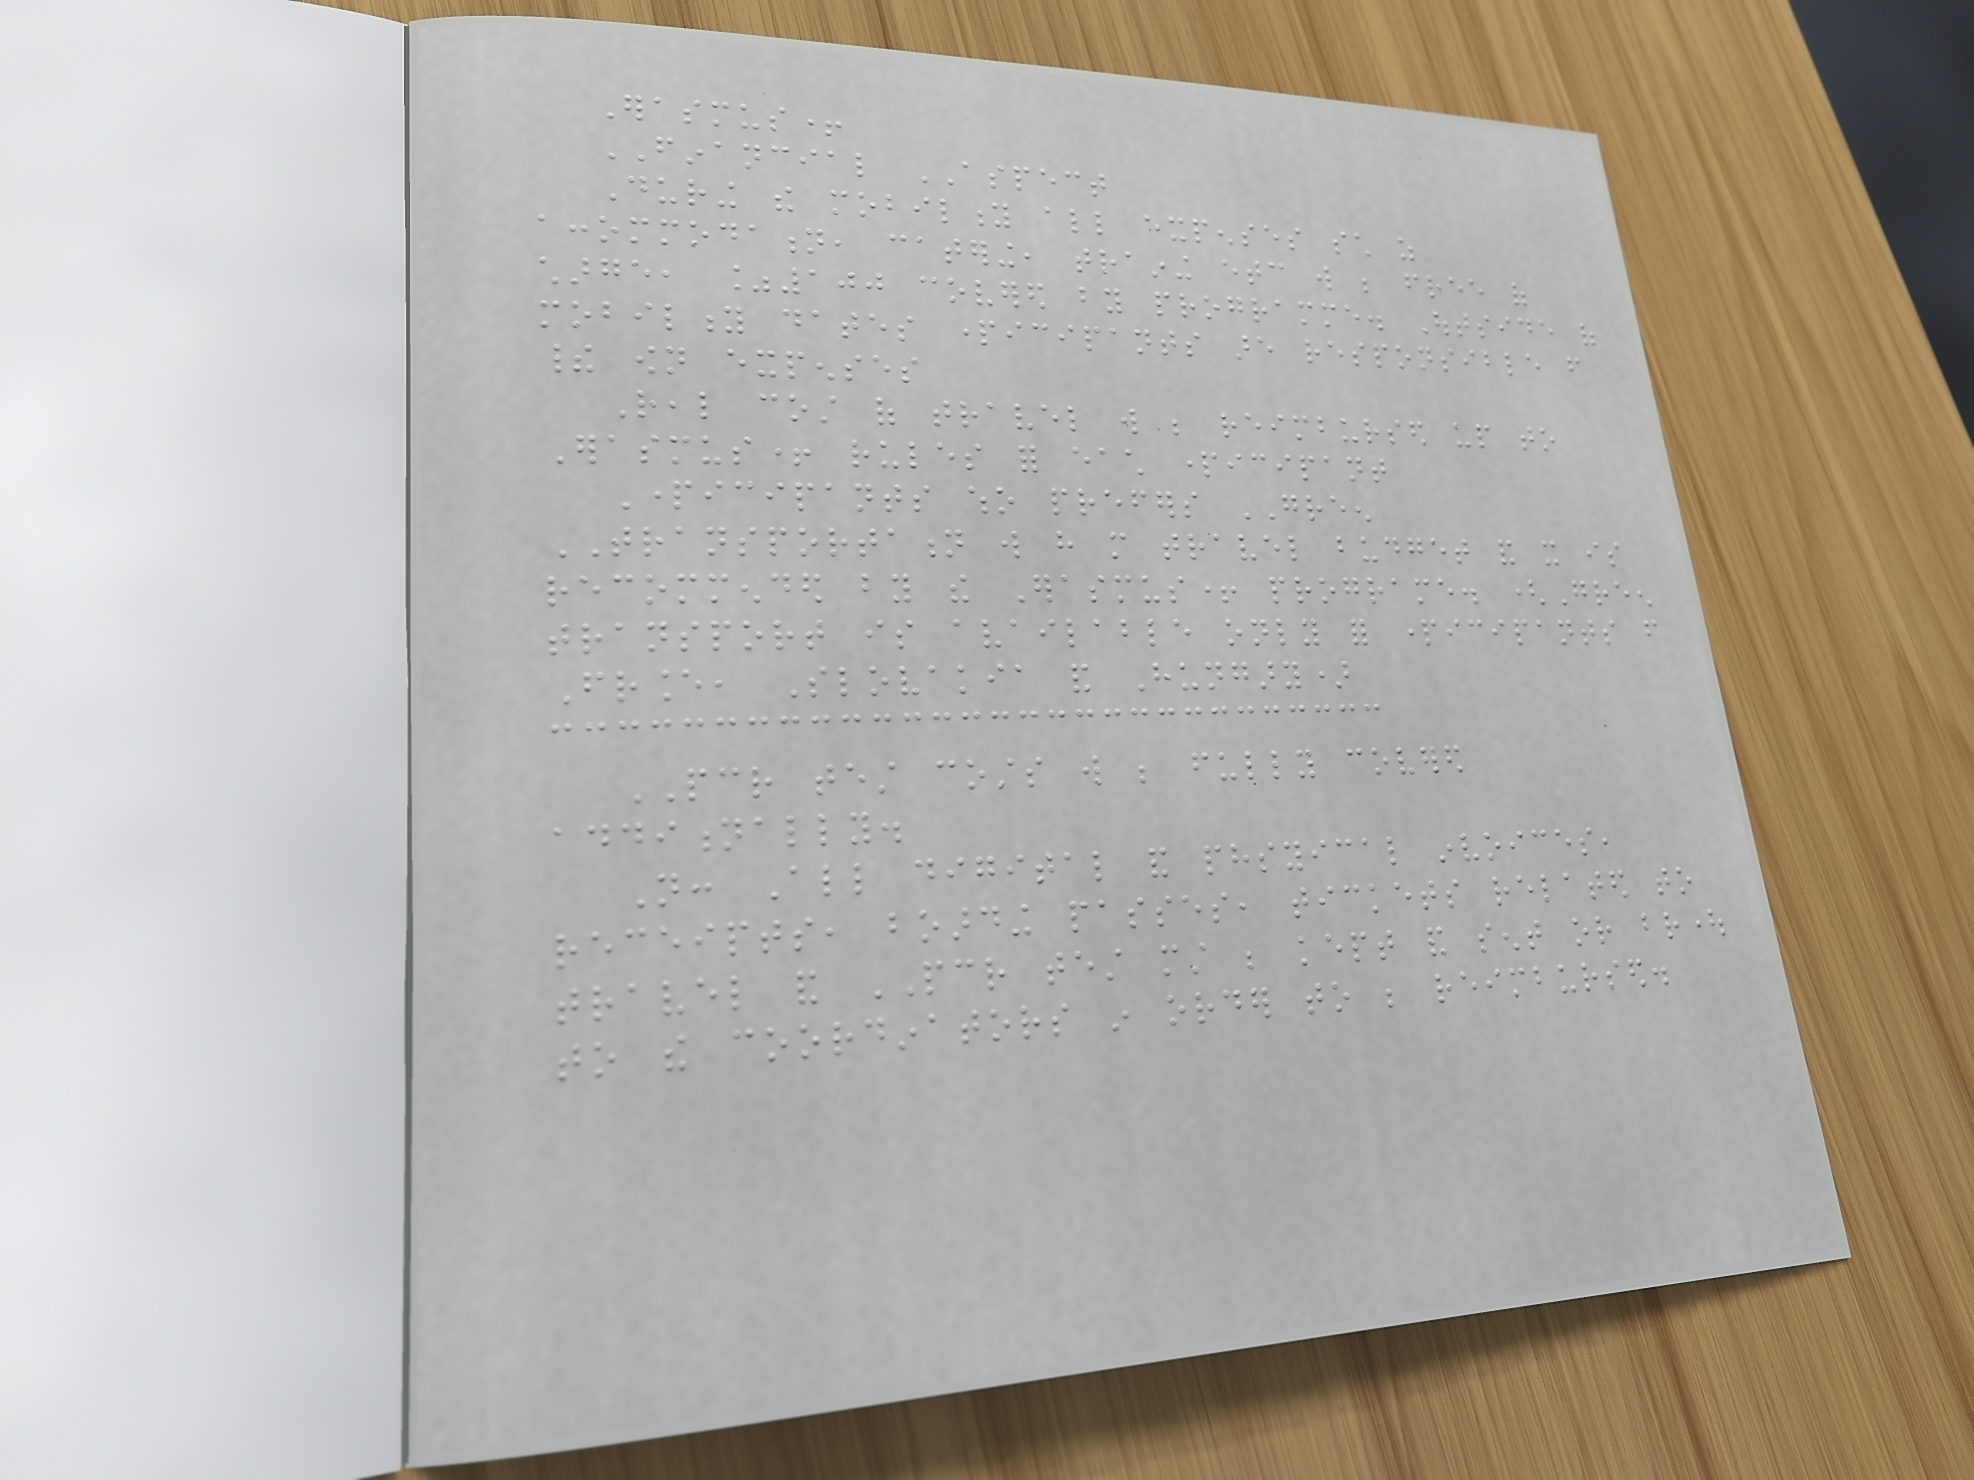Erasmus+
FINANCIAL ASPECT
During the mobility all expenses such as
accommodation, catering, training etc will be free of
charge, %100 covered by programme. Outside of
mobility dates participants are responsible from
their own expenses
Real cost of travel will be reimbursed up to
Erasmus+ rules for each participant
Participants who prefers GREEN
TRANSPORTATION will have more travel budget and it is
recommended by the Erasmus+ programe. (Green
transport is available only for participants from
France, Slovakia and Hungary)
PCR test costs will be fully covered
additionally.
Not: All digital and phsyical invoices,
receipts, boarding passes, tickets related to
travel and PCR test must be kept and sent or brought
to the coordinators in order to be reimbursed.
